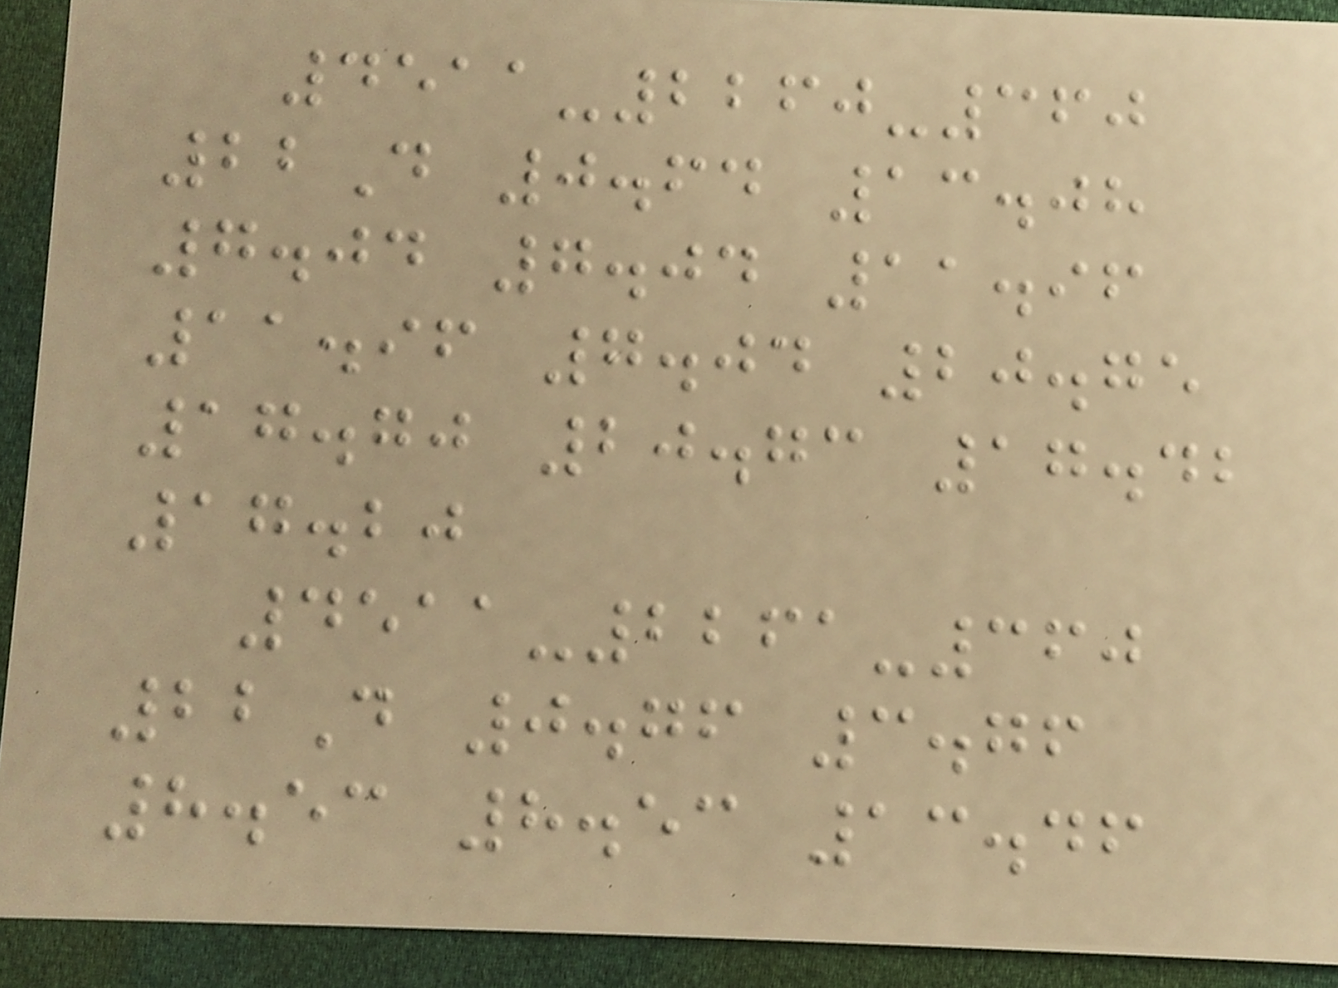4511-2260-360
22D 0.64 13.08
7.04 7.04 11.96
11.96 7.04 20.75
17.70 20.73 17.42
17.20
4511-2261-360
22D 0.76 3.76
8.53 8.53 13.46
